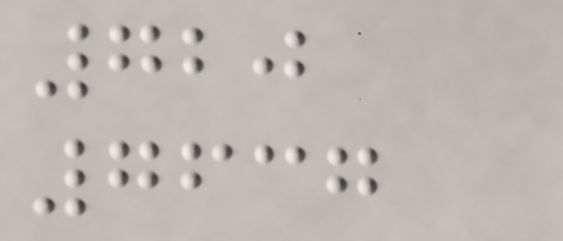720
7637
